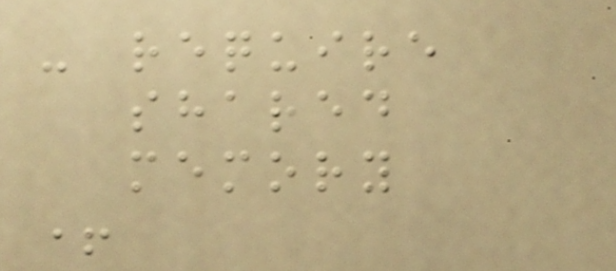- require
shared
memory
+
